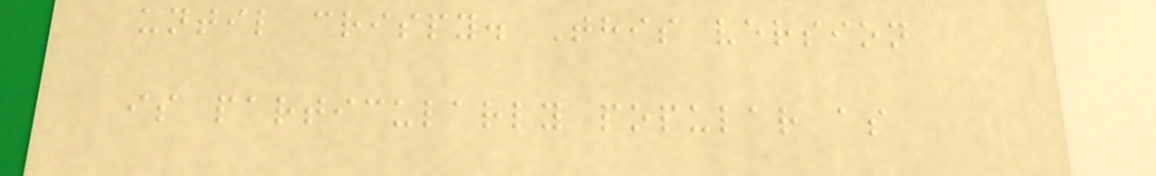until crispy. This version
is particularly popular as
